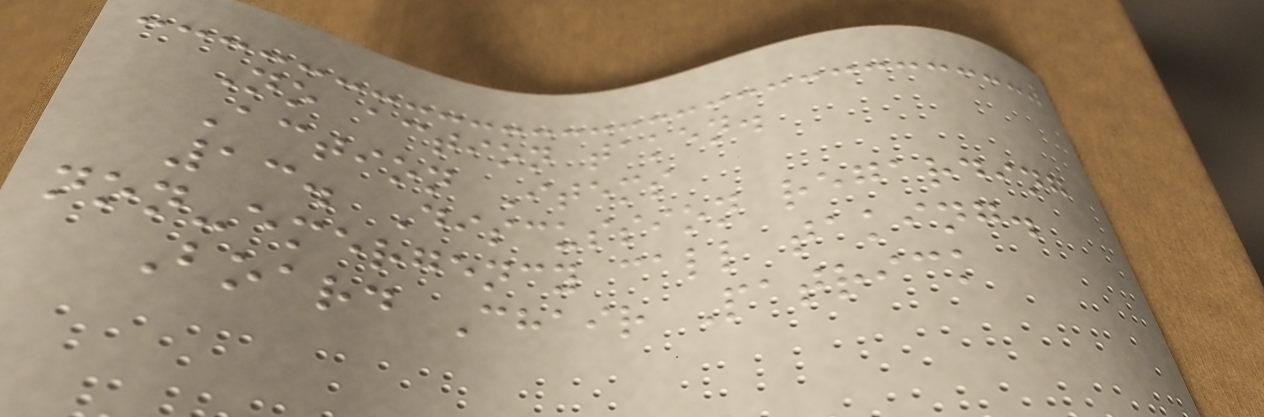No action taken.
Action Items
13. Discussion regarding
non-emergency call taking.
Board Chair Patrick
